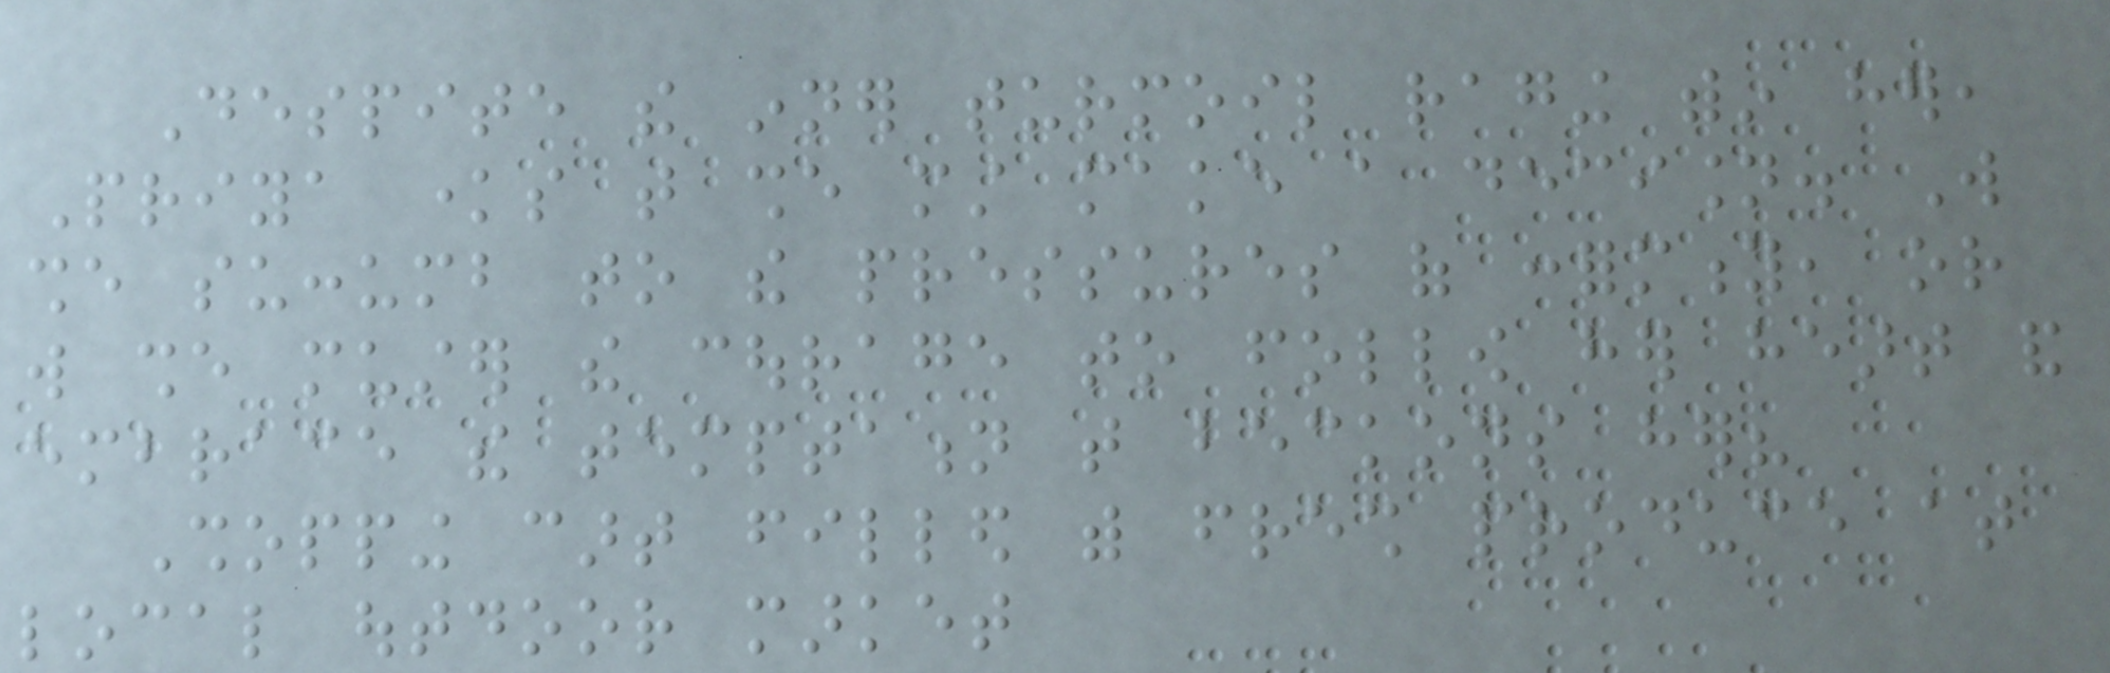Despite the inner turmoil raging within her,
Priya knows that she must make a decision. Will
she succumb to the pressures of conformity, or
will she muster the courage to follow her heart and
embrace the temptation that beckons her?
Shopping cart filled with fresh produce at
local outdoor market
